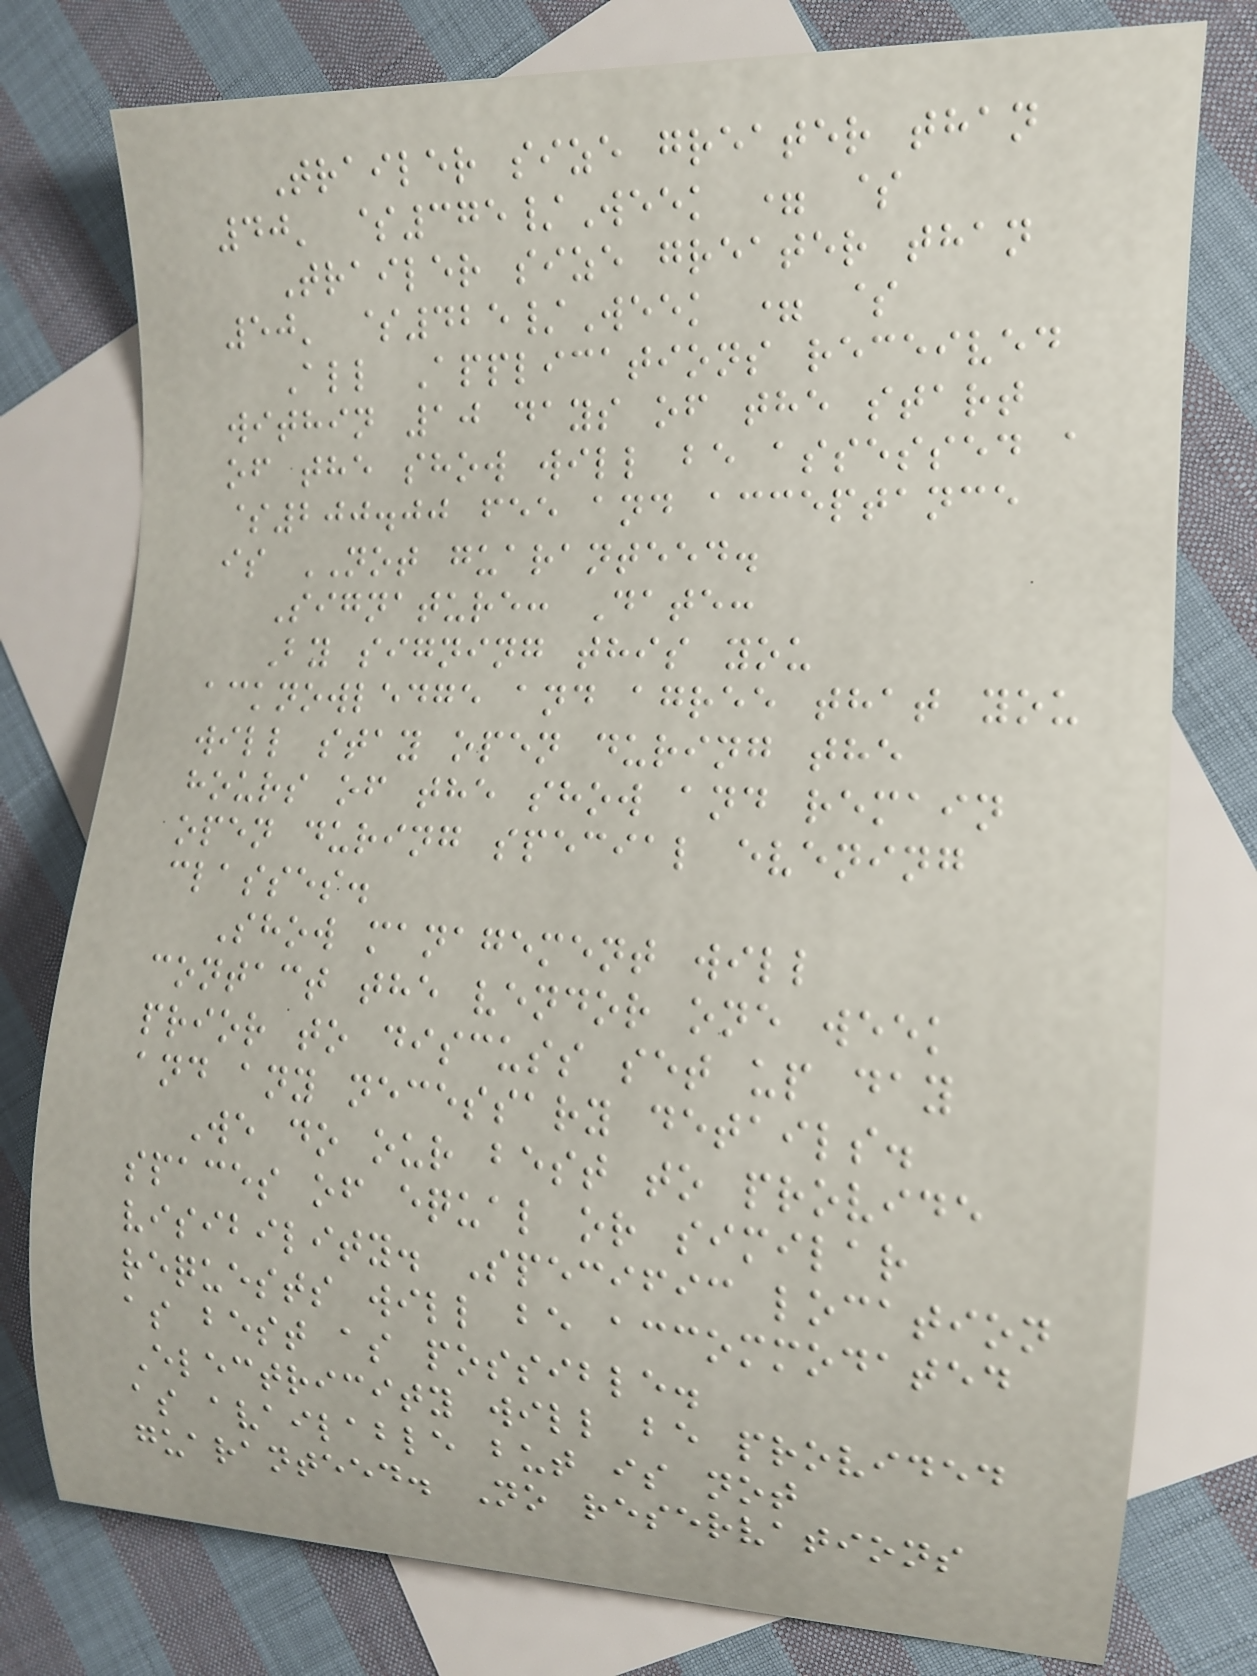Trailer size greater than
40' $375/Week = $
Trailer size greater than
50' $425/Week = $
All Applications received
within 10 days of the start
of the show will be assessed a
$200.00 fee and acceptance
is NOT guaranteed.
Signature: Date:
By signing this you
acknowledge and agree that you
will stay open during the
hours of the show and remain
open during special evening
classes.
Show management will
contact the vendor one week
prior to discuss set up day
and any necessary details.
We do our best to provide
spaces of equal or similar
visibility. Specific location
requests will be accommodated
as best as possible.
Electricity will be provided
as available but is not
guaranteed. No reservations
